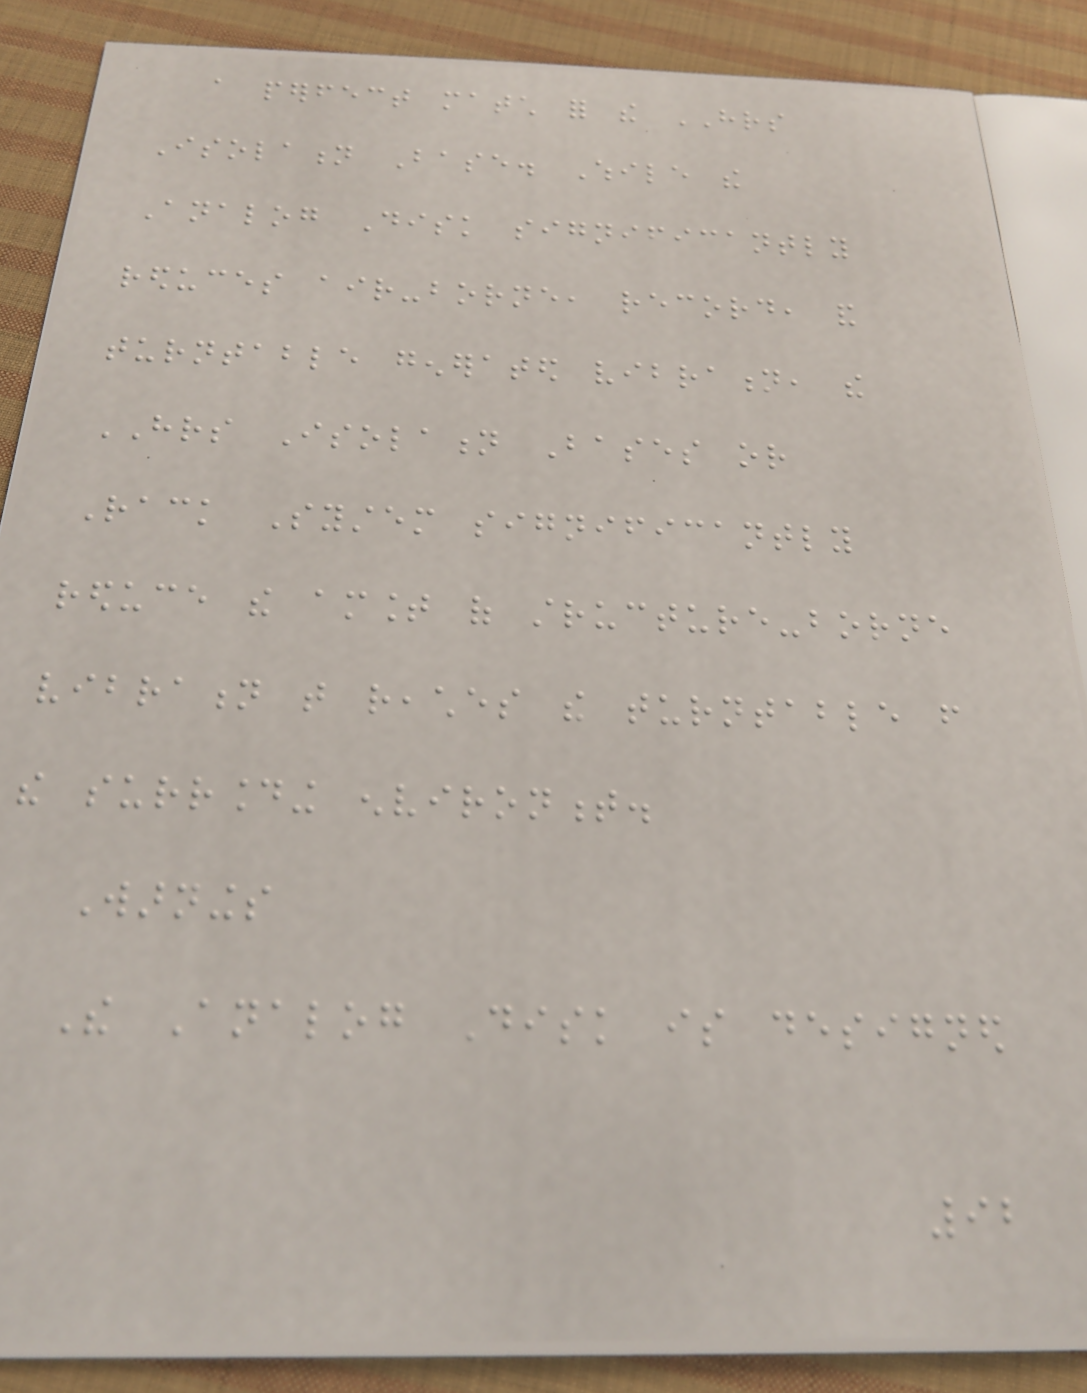a perfect match for the HRS
Isolation Base. While the
Analog Disk significantly
reduces air-borne, record, and
turntable generated vibration, the
HRS Isolation Bases or
Rack System significantly
reduce the amount of structure-borne
vibration that reaches the turntable from
the surrounding environment.
Warnings
The Analog Disk is designed
92
